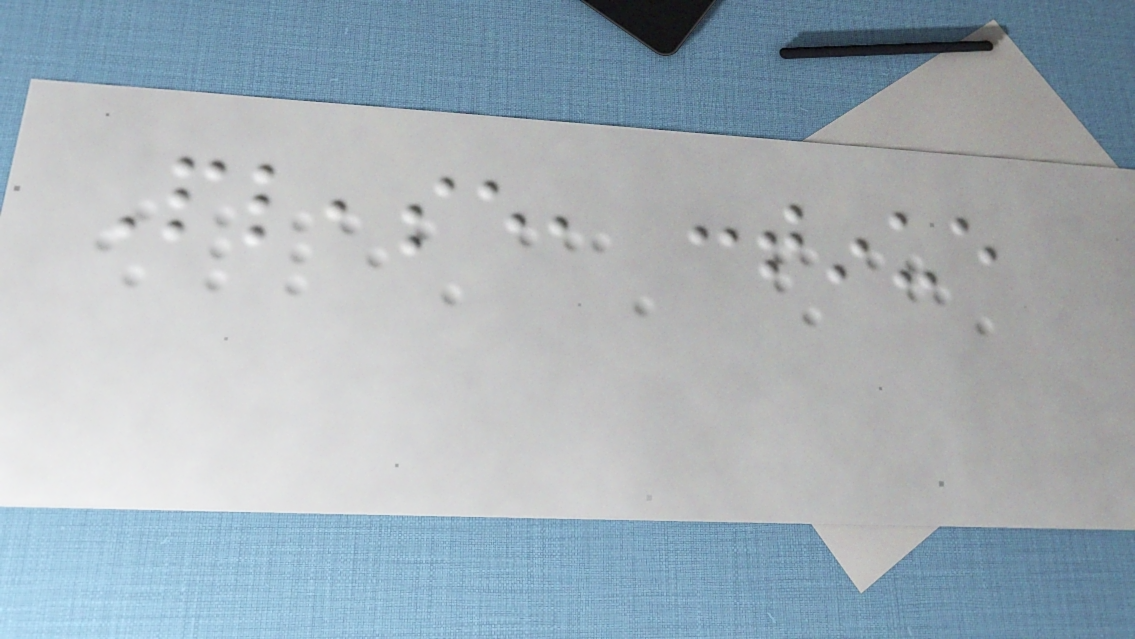Please, continue
